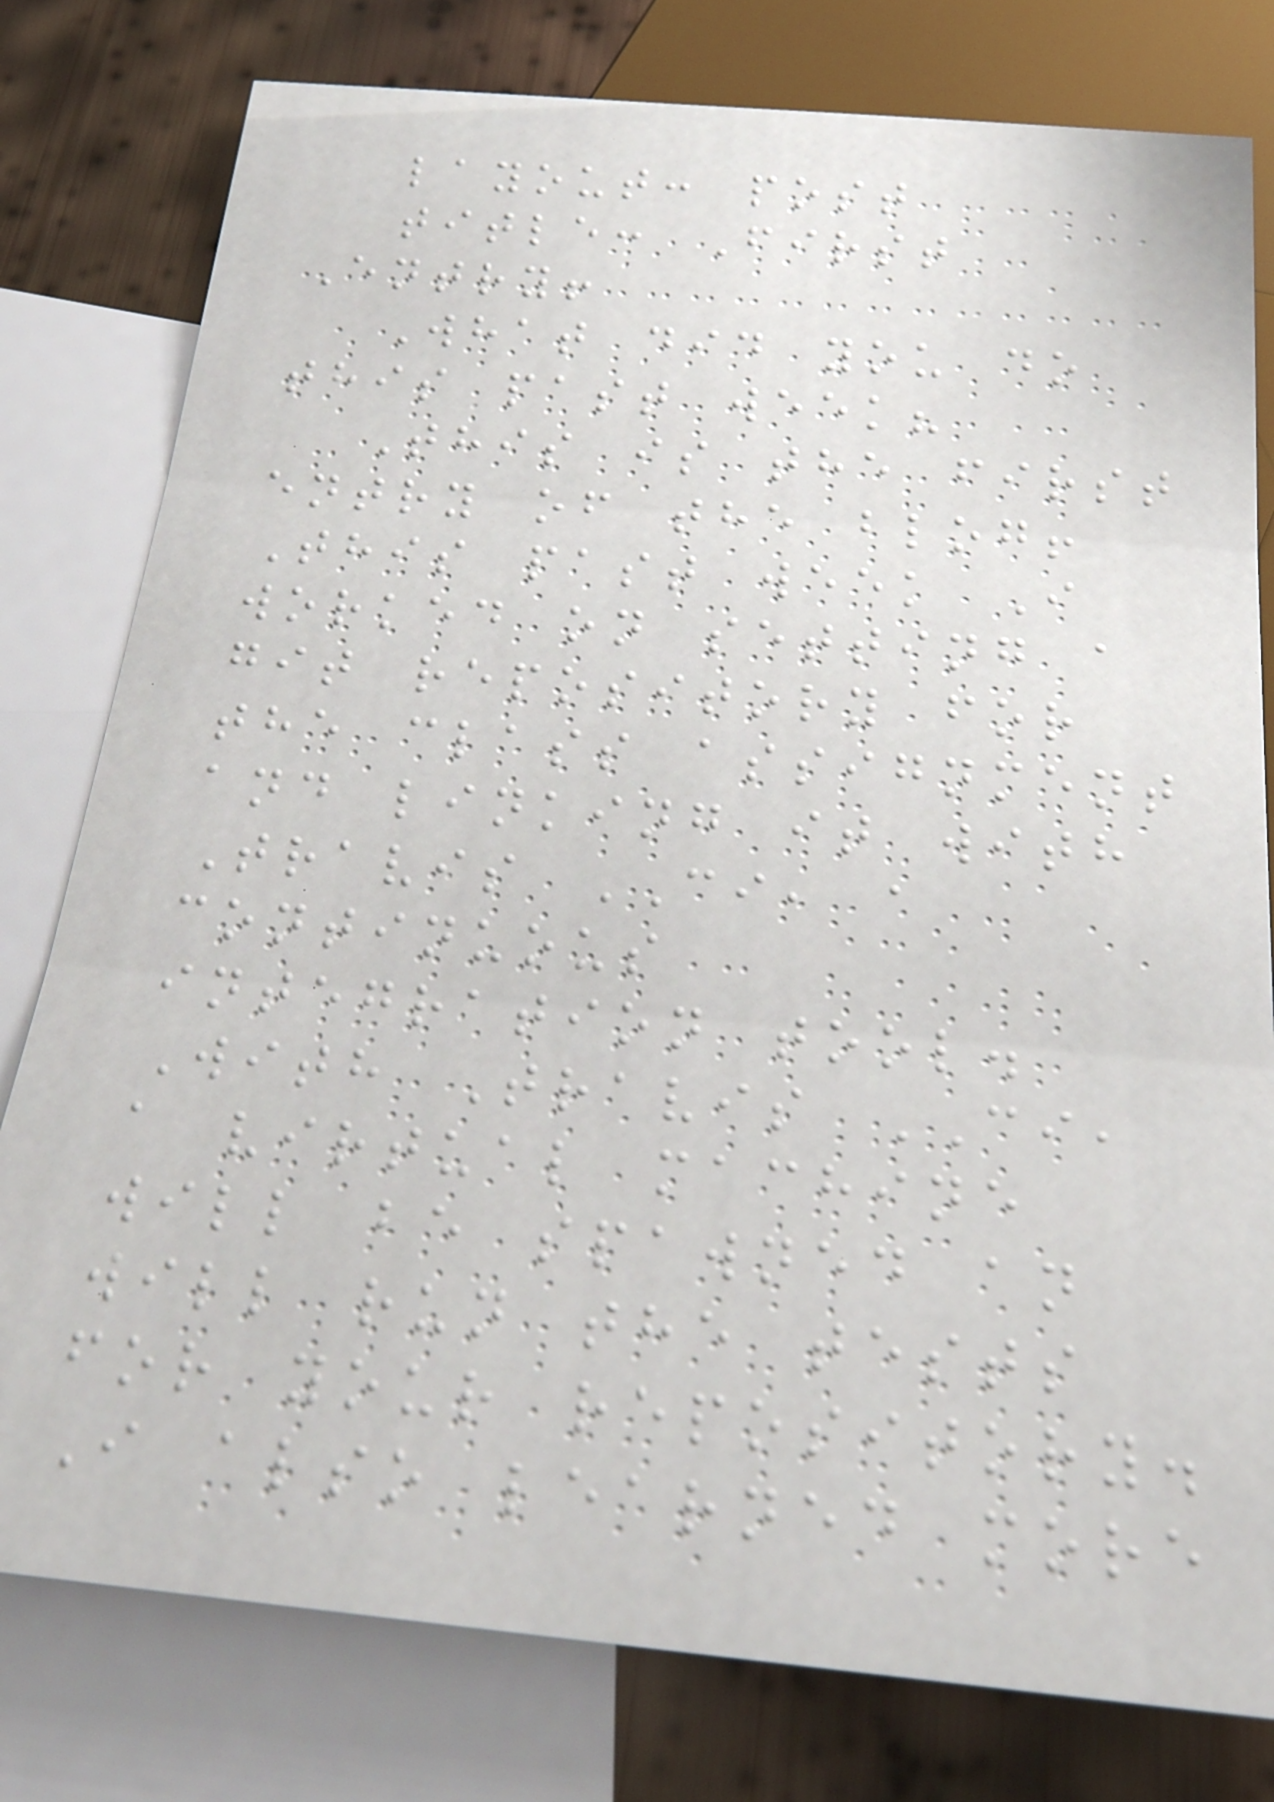layout: post
title: First
Entry!
What did you do
this past week?
This is the first
entry of the blog!
This past week I
worked on setting a
git repository for
the class assignment
and linking it with
Travis CI, a
continuous
integration tool.
With Travis CI,
a virtual machine
will be spawned an
will run the tests
for your repository.
I also learned more
